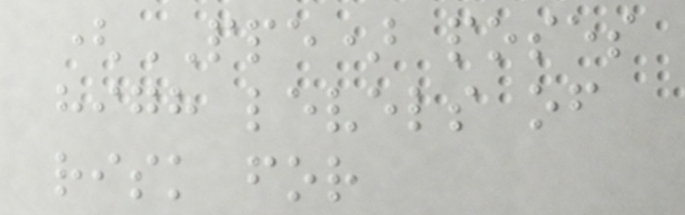(PPE) poses
high levels of
risk for
